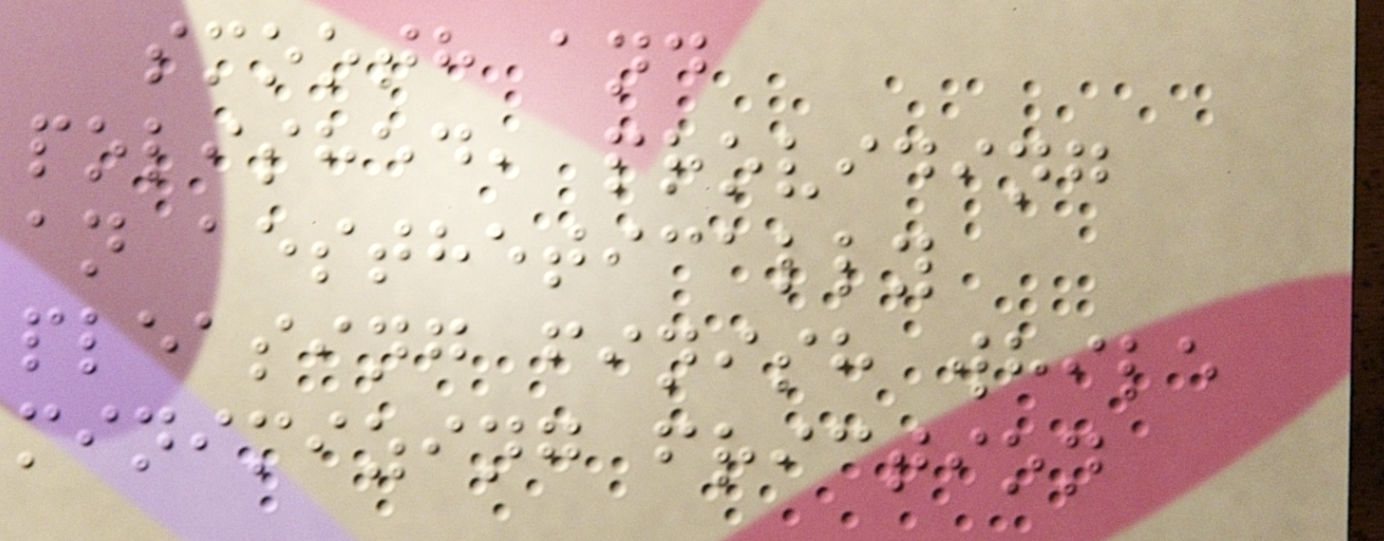smooth and
polished, providing
an aesthetically
pleasing finish while
minimizing friction
